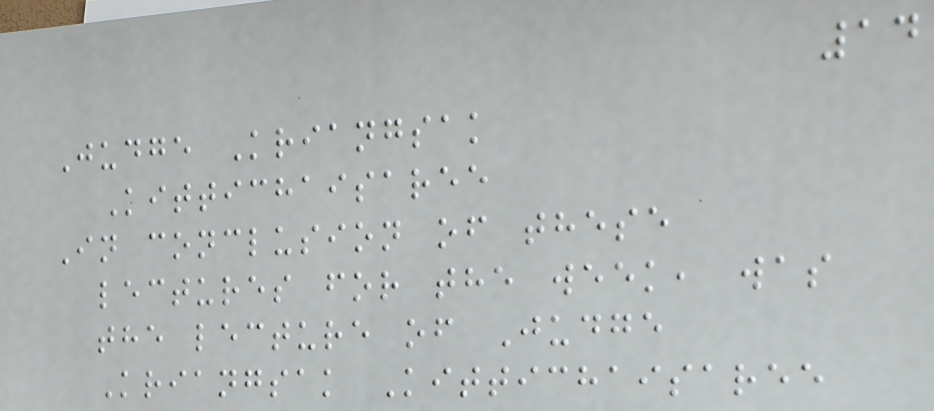14
Judge Kriangsak
Kittichaisaree
In conclusion of these
lectures for the week, was
the lecture of Judge
Kriangsak Kittichaisaree
